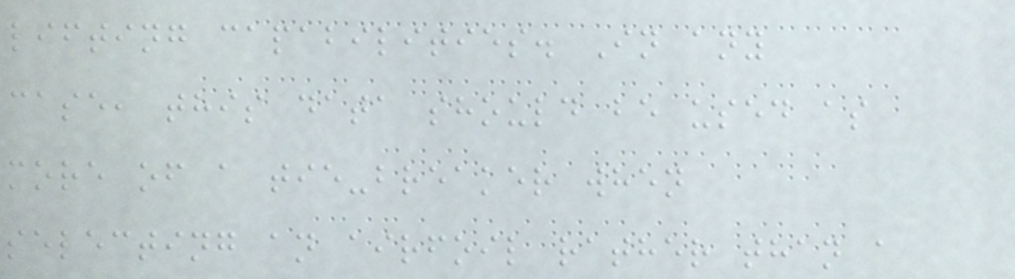lifting capabilities. In any
case, this data should be used as
more of a tie-breaker when
selecting an airfoil rather than a
